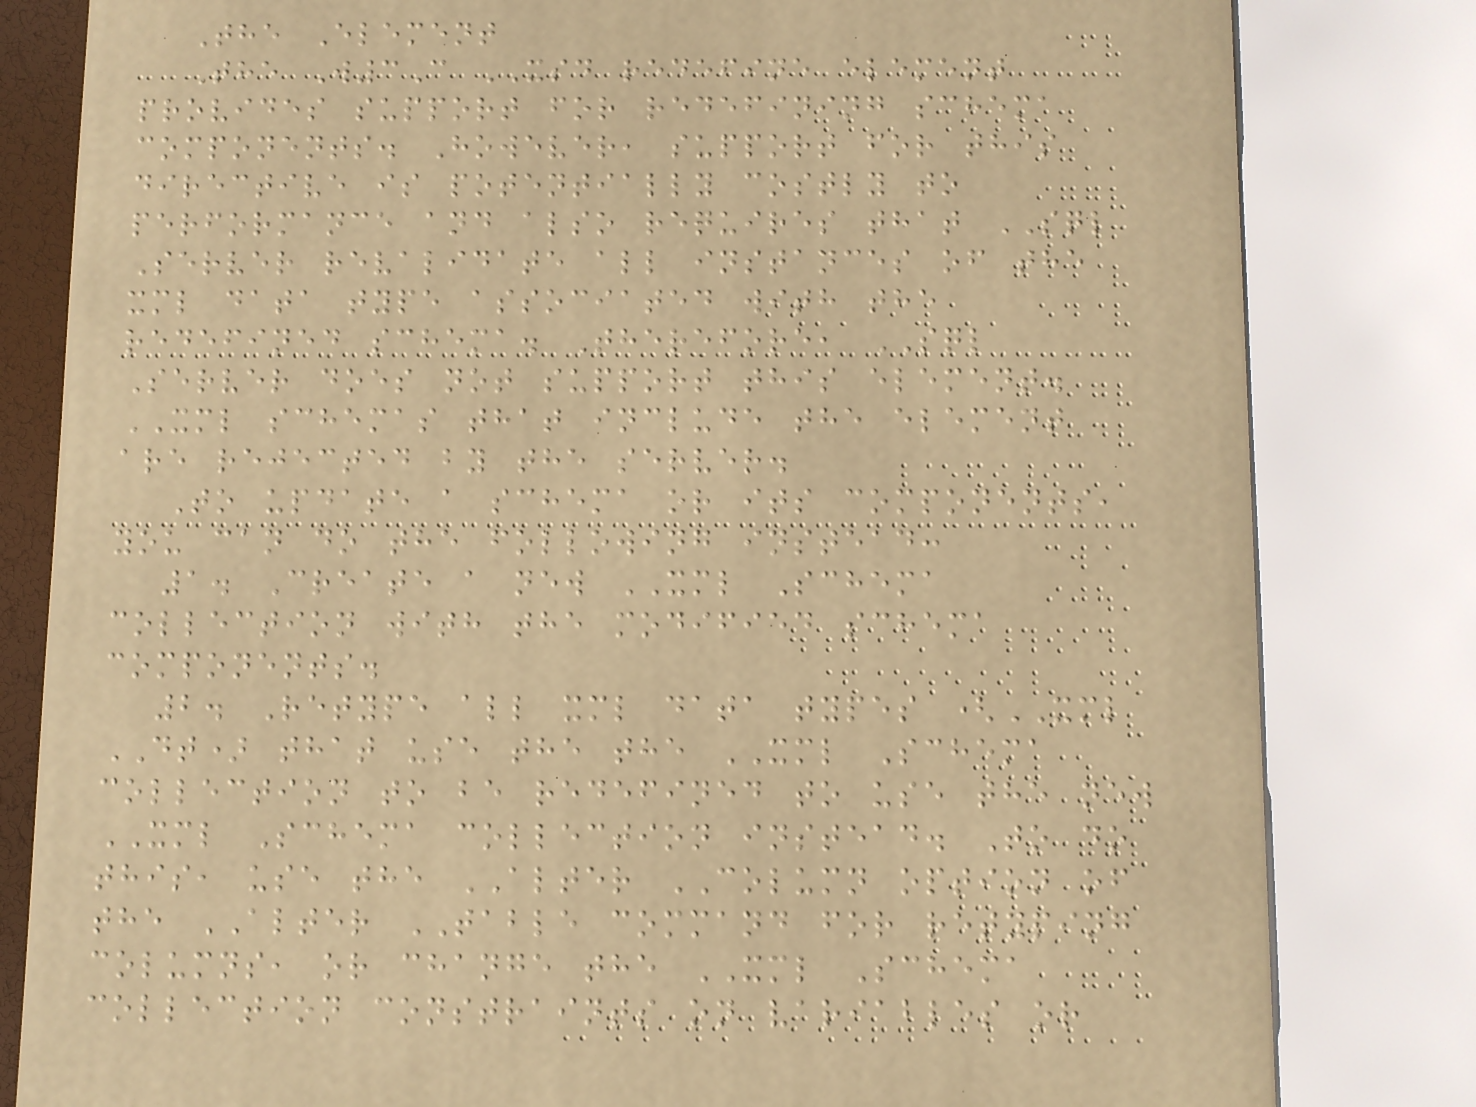The Element
The W3C XSD redefine element
provides support for redefining schema
components. However, support for this
directive is potentially costly to
performance and also requires that SQL
Server revalidate all instances of the
xml data type associated with the
redefined schema. Therefore, SQL
Server does not support this element.
XML schemas that include the element
are rejected by the server.
To update a schema or its components,
you can do the following instead:
1. Create a new XML Schema
collection with the modified schema
components.
2. Retype all xml data types (XML
DT) that use the the XML Schema
collection to be redefined to use the new
XML Schema collection instead. To do
this, use the ALTER COLUMN option of
the ALTER TABLE command for retyping
columns, or change the XML Schema
collection constraints on variables or
